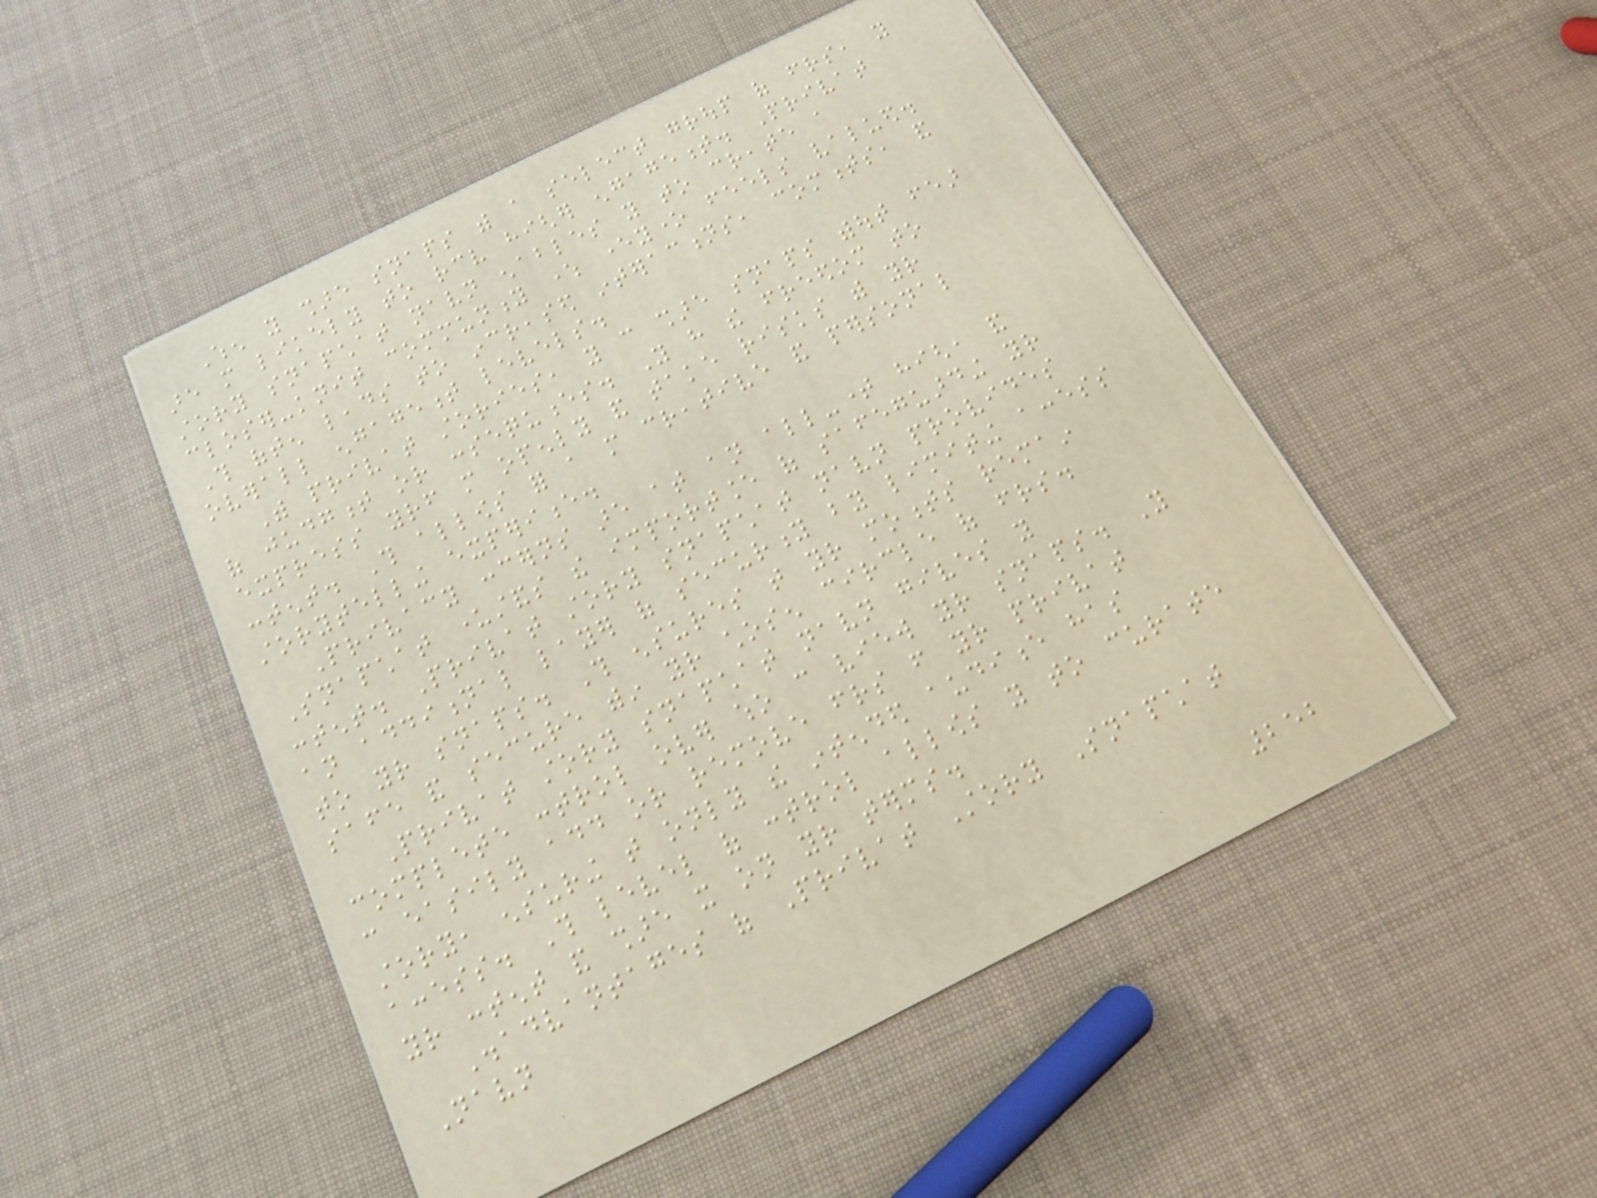When you share snaps with a select group of friends, you
are more likely to receive higher engagement. Privat
story snapchat navn enables you to create a
closer-knit community where everyone feels valued.
This often leads to increased interactions, comments, and
overall engagement levels.
With privat stories, you can share snaps without fear
of judgment or consequences. You have the freedom to
express yourself more openly and take risks with your
content. This allows for a more creative and personal
storytelling experience.
Privacy concerns are at an all-time high, and
Snapchat understands the importance of safeguarding your
content. Privat story snapchat navn provides
an additional layer of security by limiting access
to your snaps. This ensures that your moments remain
safe and secure within your chosen circle of friends.
Privat story snapchat navn gives you
complete control over who can view your snaps. You
can easily add or remove friends from your privat
story, ensuring that only the intended audience has
access. This level of control allows you to curate
your content and share it on your terms.
Disadvantages of Privat Story Snapchat
Navn
252
